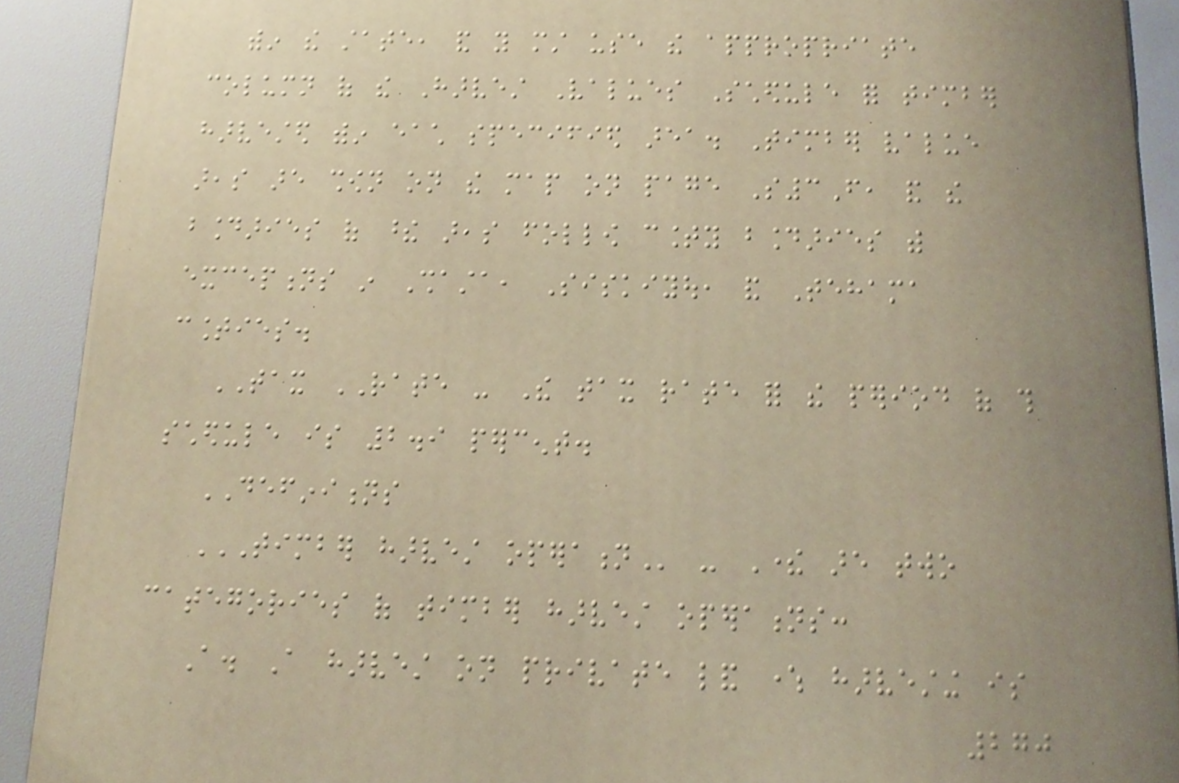within the state, and you must use the appropriate
column of the Harvest Values Schedule for timber
harvested within each specified area. Timber value
areas are shown on the map on page S3F, and the
boundaries of these areas follow county boundaries with
exceptions in Shasta, Siskiyou, and Tehama
counties.
TAX RATE - The tax rate for the period of this
schedule is 2.9 percent.
DEFINITIONS
TIMBER HARVEST OPERATION - There are two
categories of timber harvest operations:
A. A harvest on private land where harvesting is
270
